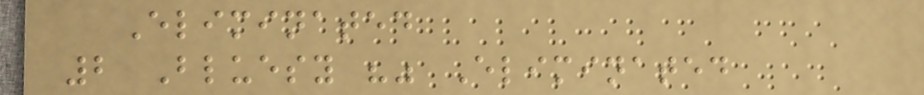Eliminated
2 Bluesy "" Eliminated
